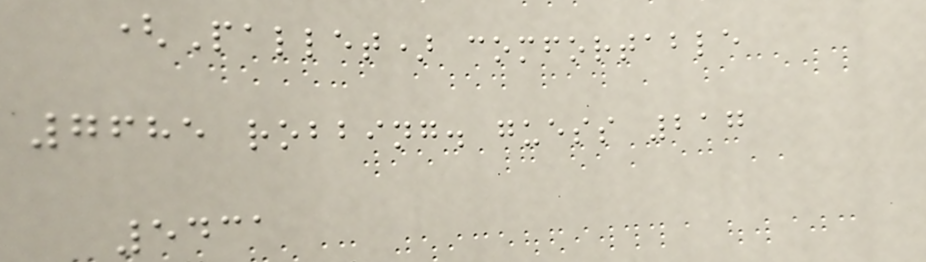(Pallet) comfortable
7685 robbing. guess 217
5431
